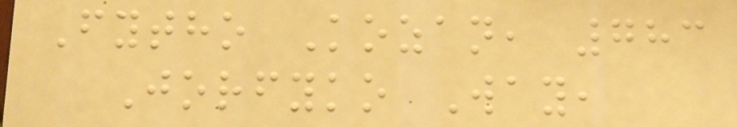Fytho Kozan, 783
Jorfyko Way,
